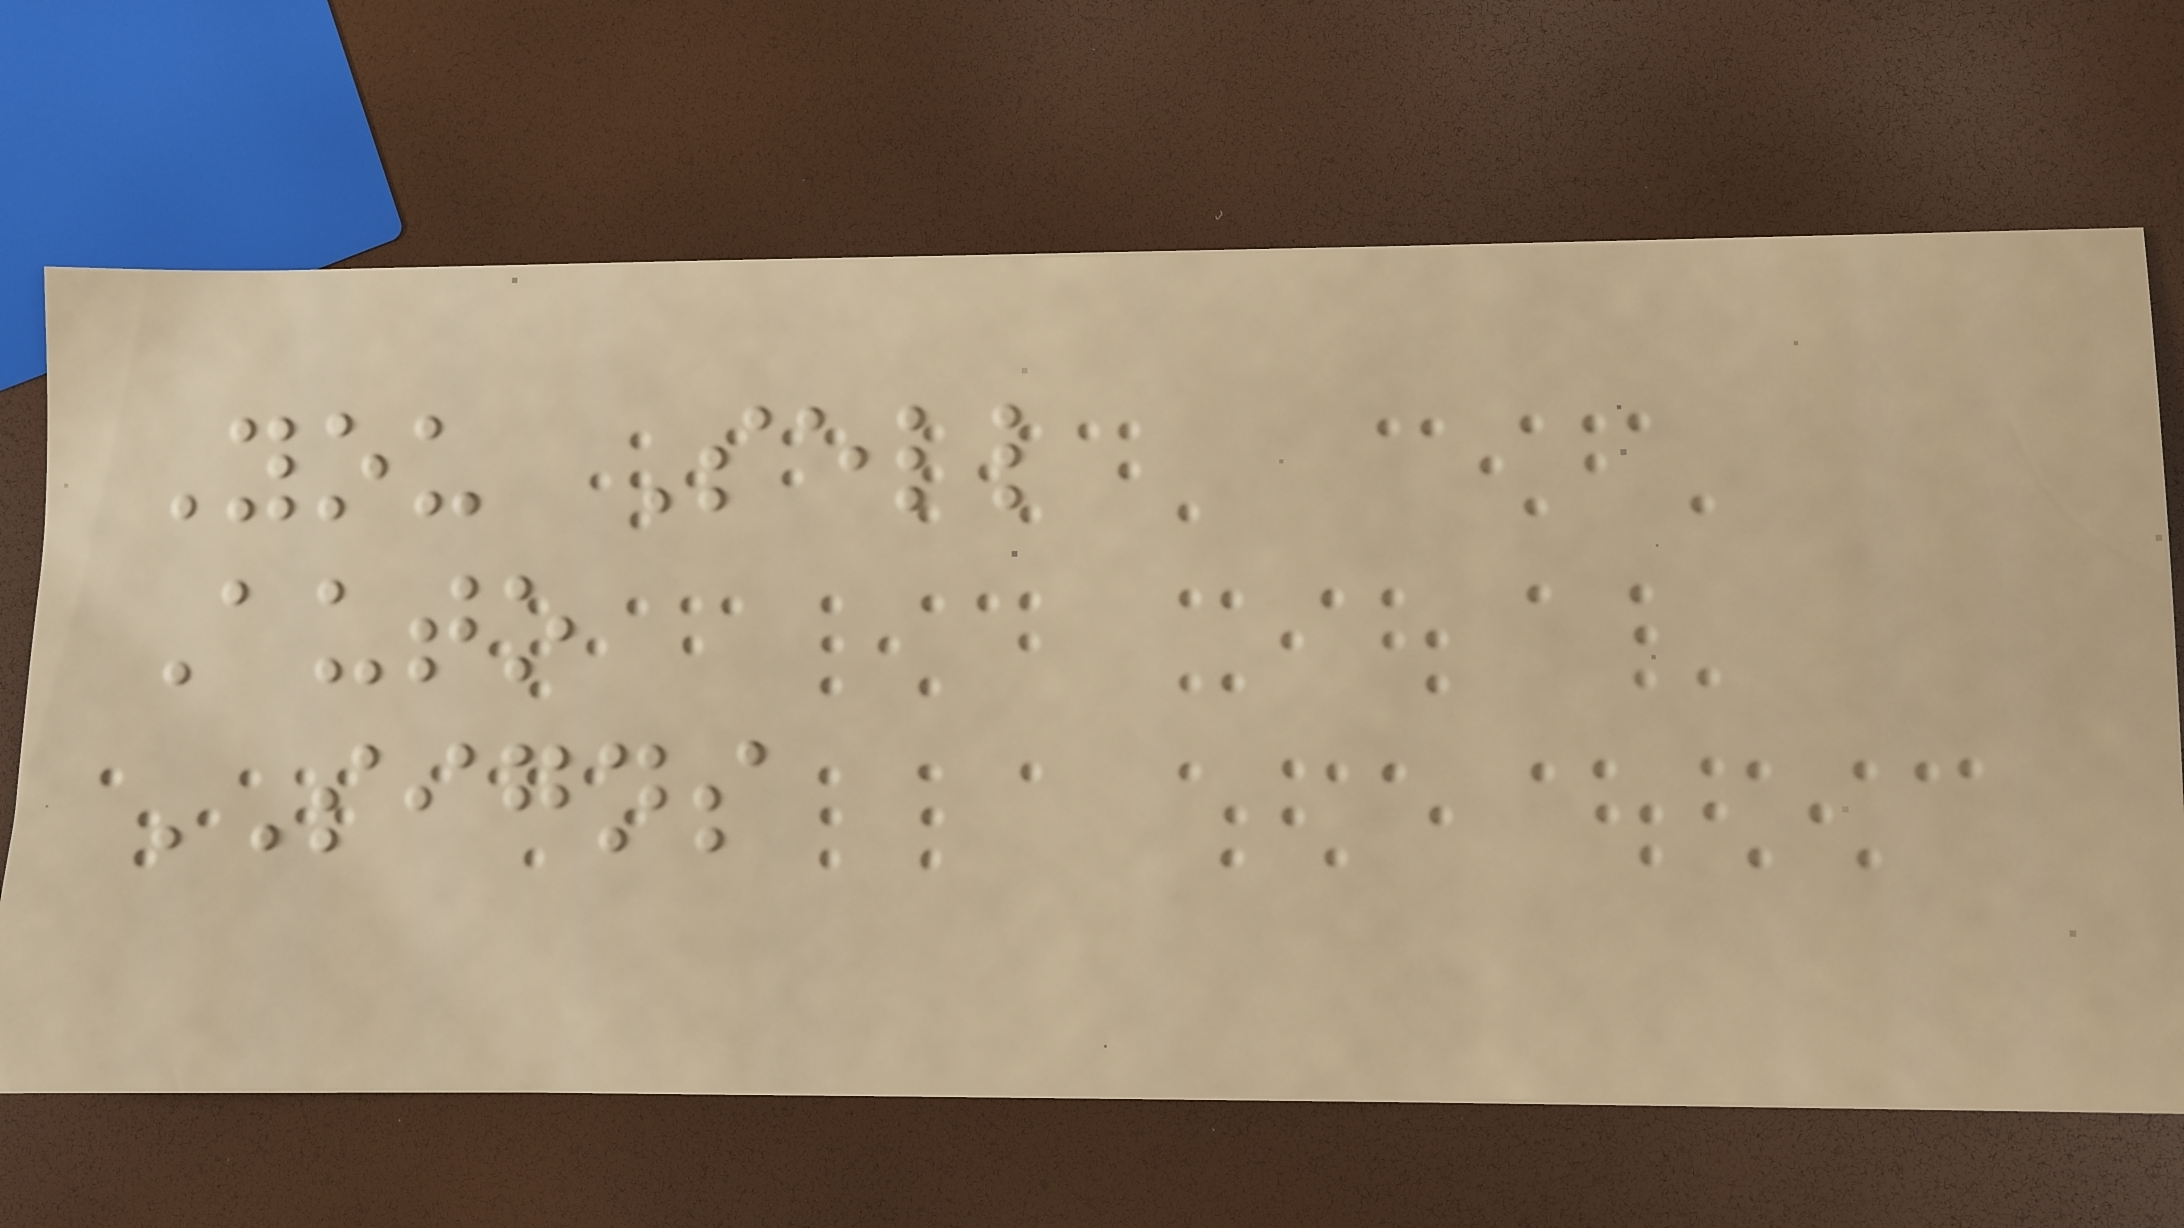You Sell
Auto
SIGNS
